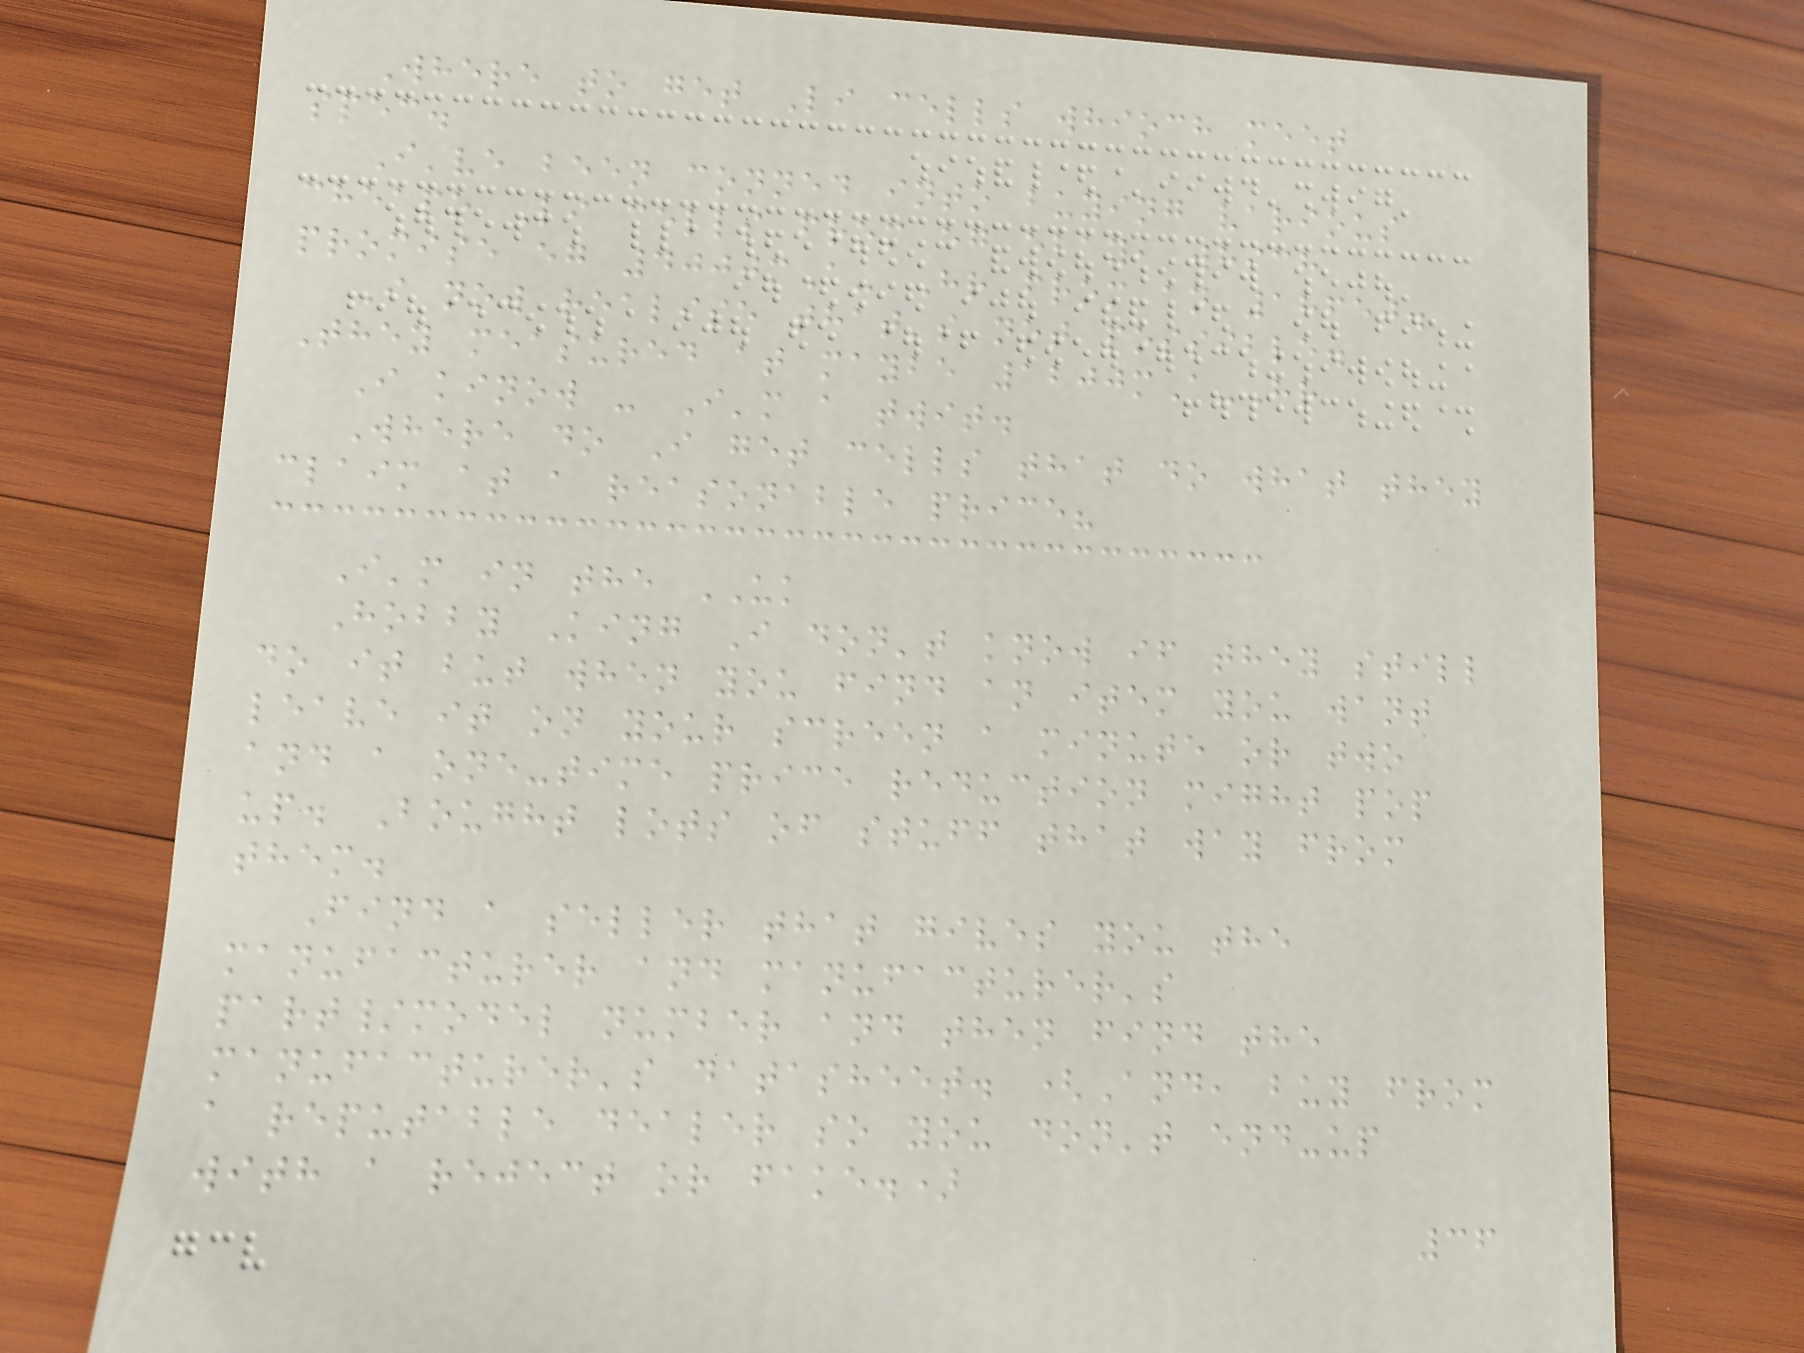Where to get Li cells whioch meet
spec.
I've been conned into buying various
cheapo Li cells from eg ebay, which
promise eg 4000mA- Hr from an 18650.
I now realise that's not possible.
They measured at maybe 1200mA-Hr
I kinow - I'm a twit.
Where do I get cells that do what they
claim at a reasonable price?
I'm in the UK
Hobby King I don't know if they still
do it but when you find an item you want
leave it on your screen a minute or two
and a one-time price reduction might pop
up. Bought lots of stuff that way from
them.
Find a seller that gives you the
manufacturer and manufacturer's
part/model number and then find the
manufacturer's datasheet. (And, buy from
a reputable dealer so you don't end-up
with a reject or fake.)
36
